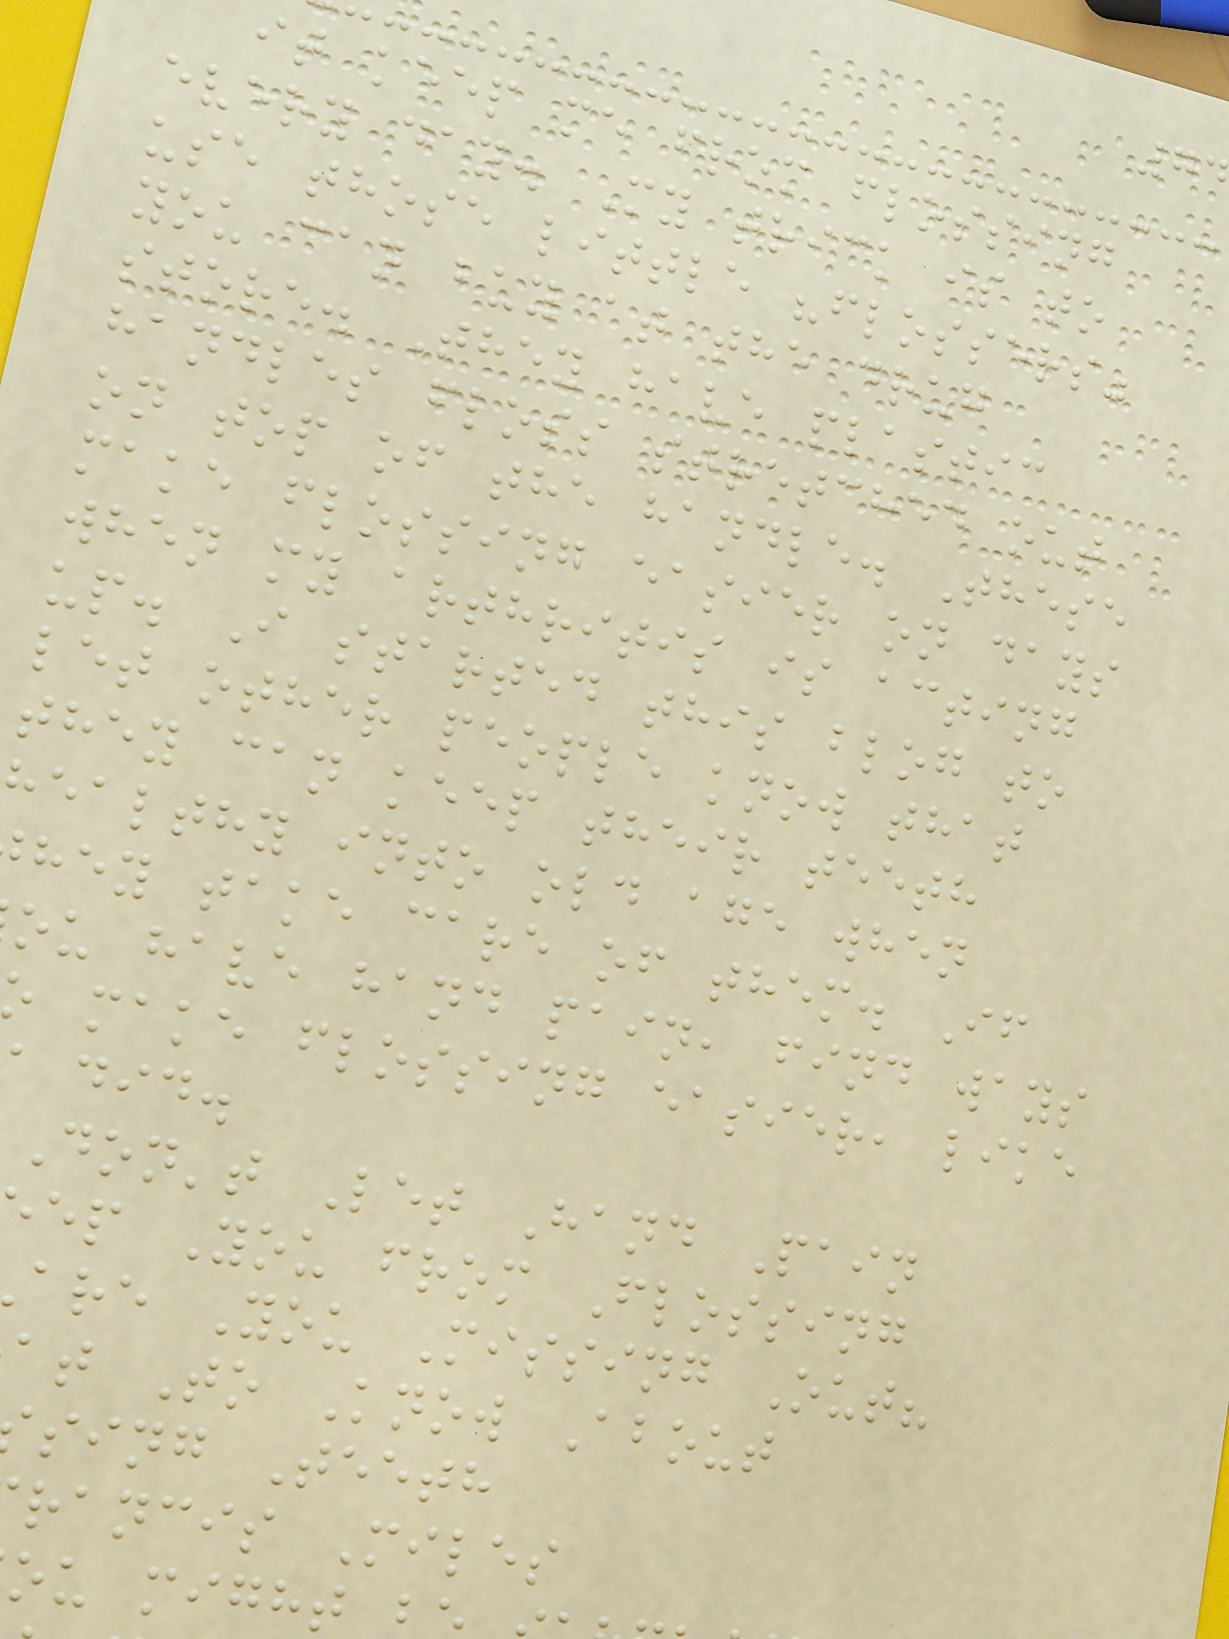it keep me from flossing
every day. My trick is to
use those little "flossers"
you can buy at the drug
store. They have plastic
handles floss stretched out
on top of the handle. These
make flossing easier on days
when my arthritis is acting
up. I started this blog to
let other people know that
they can keep their teeth
ealthy into old age when
hey take care of them. If
ou have hand pain, find ways
make flossing easier, like
did.
Don't Let Hand Pain
ep You from Flossing
are You Missing Out?
at To Know About
sing Teeth
rancis Miles
ou might
